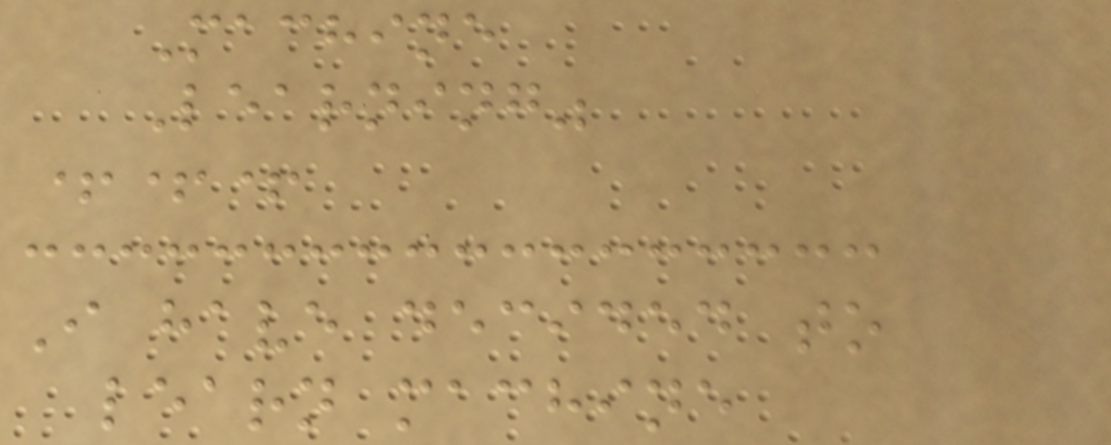Machine
Learning"
+++
I have decided to
learn machine
